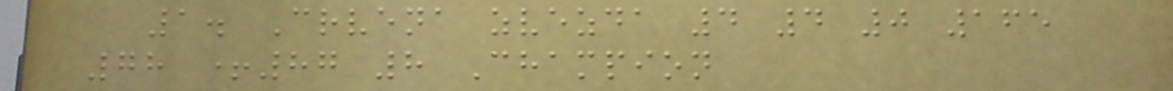1. Crvena zvezda 4 4 0 165
78 +87 8 Champion
